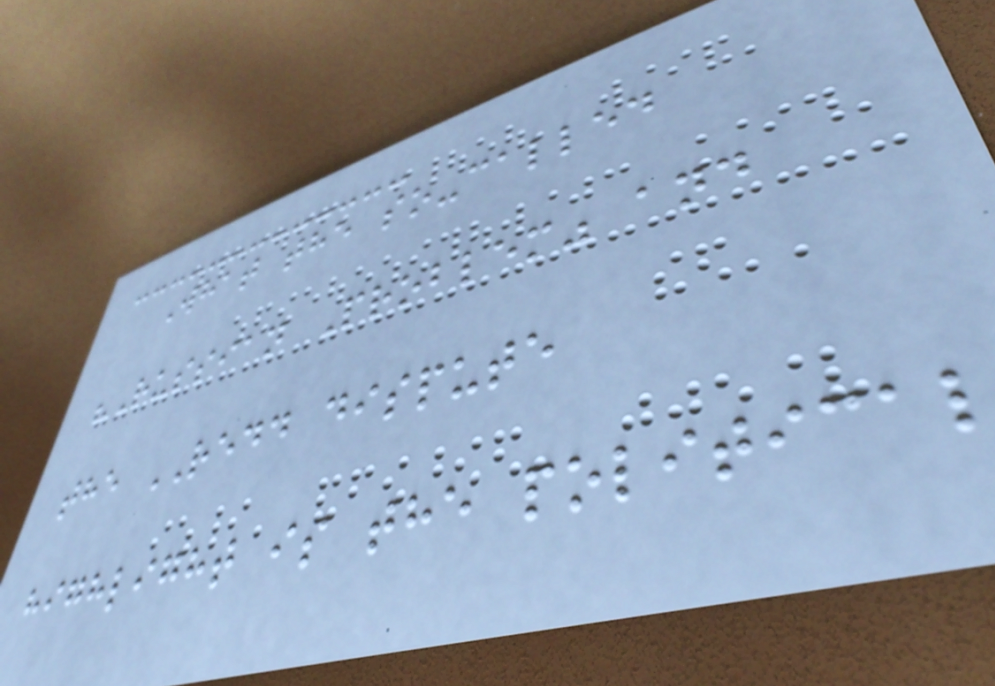What the so-called
"Russian Problem" and
the REDD dispute
highlight is the political
